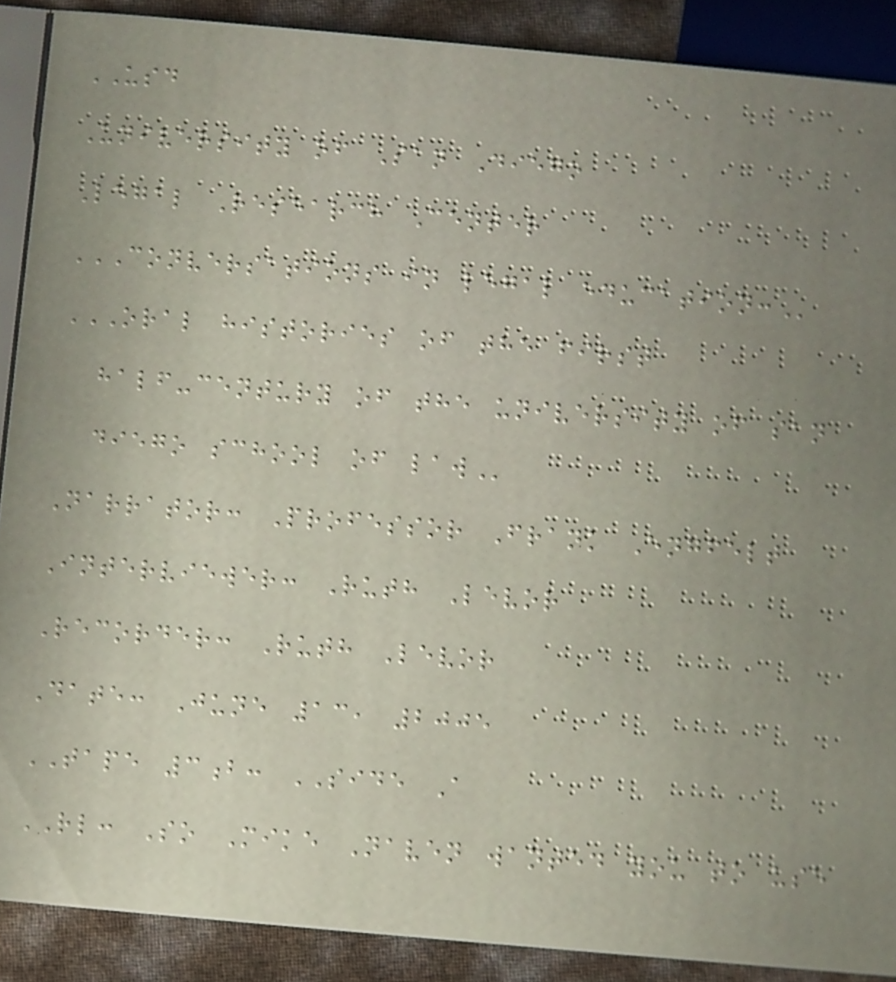USD
University of San Diego
Legal Research Center
CONVERSATIONS IN LEGAL EDUCATION:
ORAL HISTORIES OF THE FIRST
HALF-CENTURY OF THE UNIVERSITY OF SAN
DIEGO SCHOOL OF LAW
Narrator: Professor Frank Engfelt
Interviewer: Ruth Levor
Recorder: Ruth Levor
Date: June 13, 2005
TAPE 3b: SIDE A
RL: So Mike Naven wanted you to use
